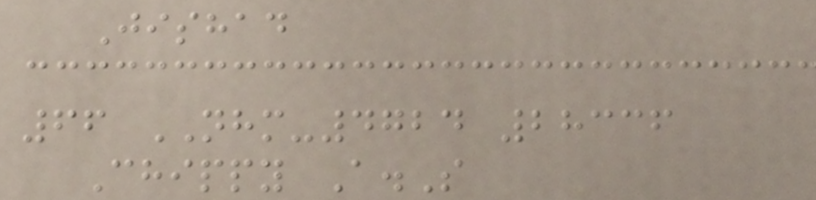Jishad
66 NHM-4724 28336
Chippy A.S
